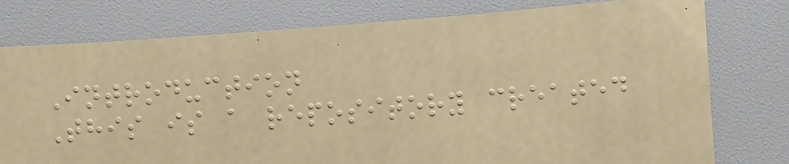Introduction
This is a repository created
